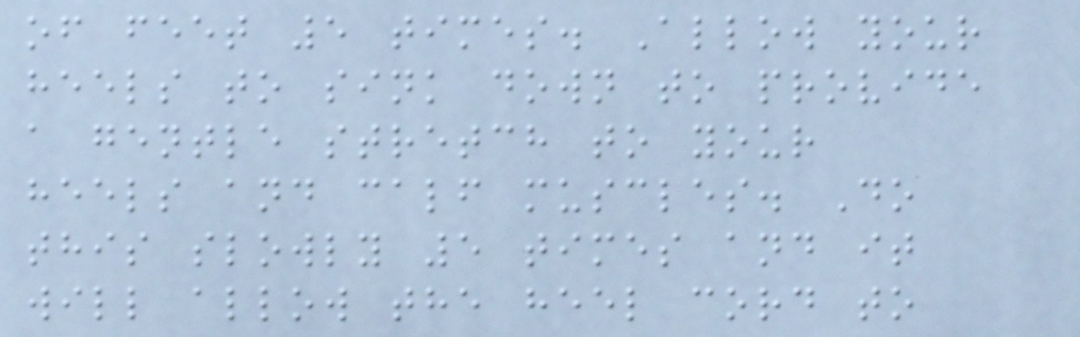of feet 5 times. Allow your
heels to sink down to provide
a gentle stretch to your
heels and calf muscles. Do
this slowly 5 times and it
will allow the heel cord to
